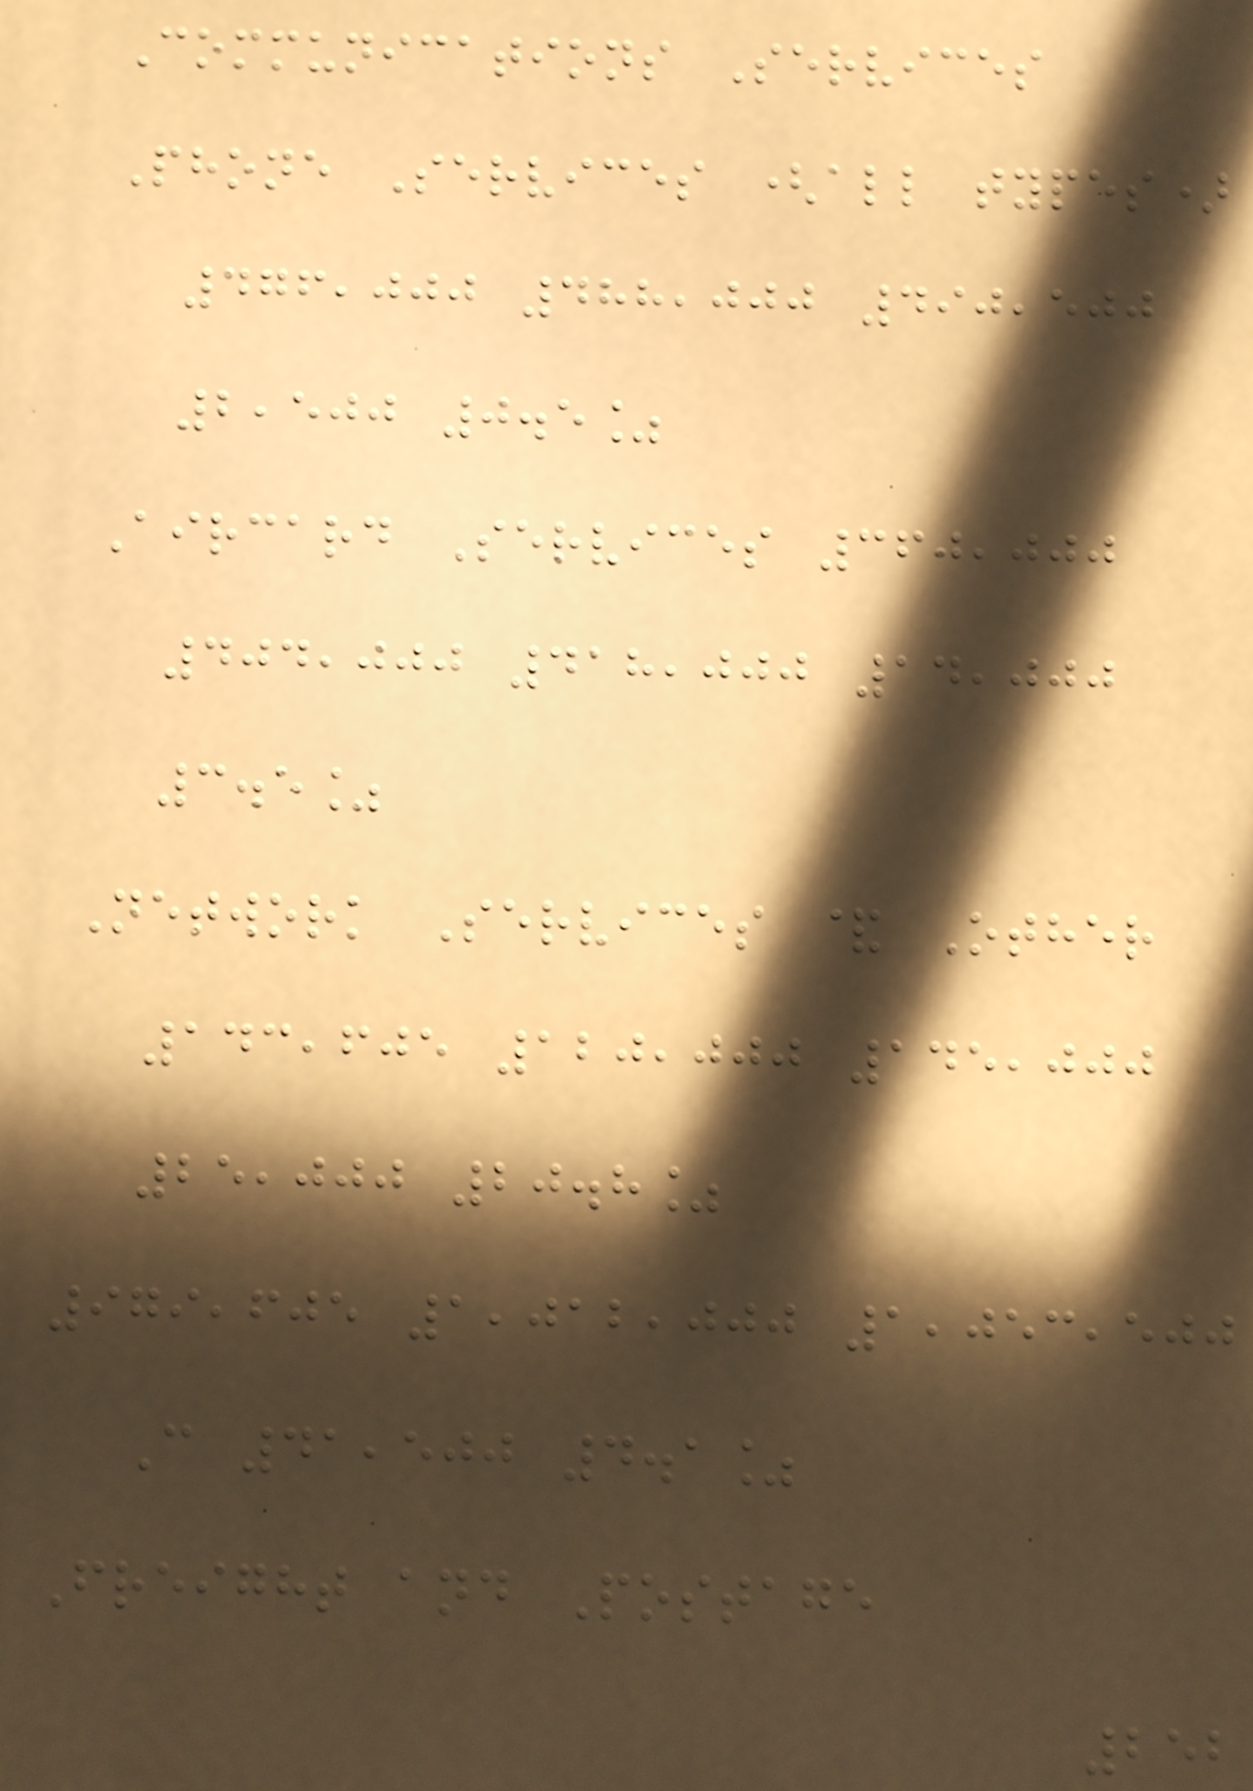Communications Services
Phone Services (all types)
476,000 488,000 490,500
2,500 0.5%
Aircard Services 360,000
404,000 418,000 14,000
3.5%
Network Services & Other
143,605 120,000 145,000
25,000 20.8%
979,605 1,012,000 1,053,500
C 41,500 4.1%
Freight and Postage
252
